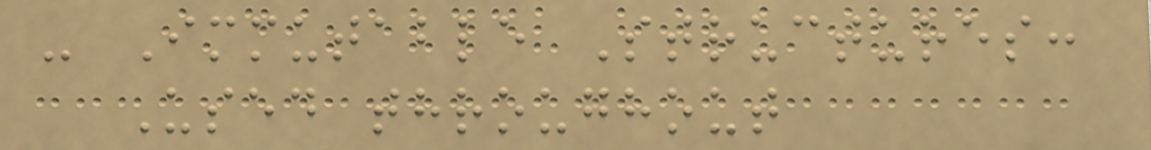- Immutable Structures:
Used throughout
